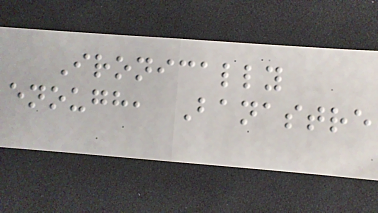Ironically
enough, Banastre
